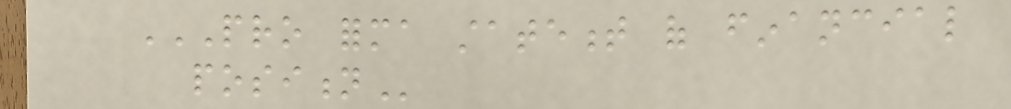PRO FORMA STATEMENT OF FINANCIAL
POSITION
